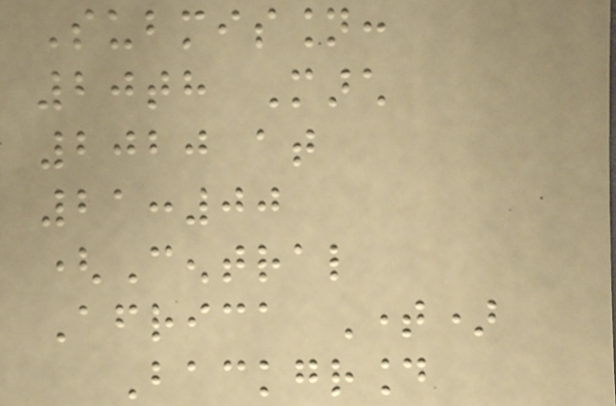Submission:
20th March
2020 at
21:00
(Central
Africa Time)
Background
